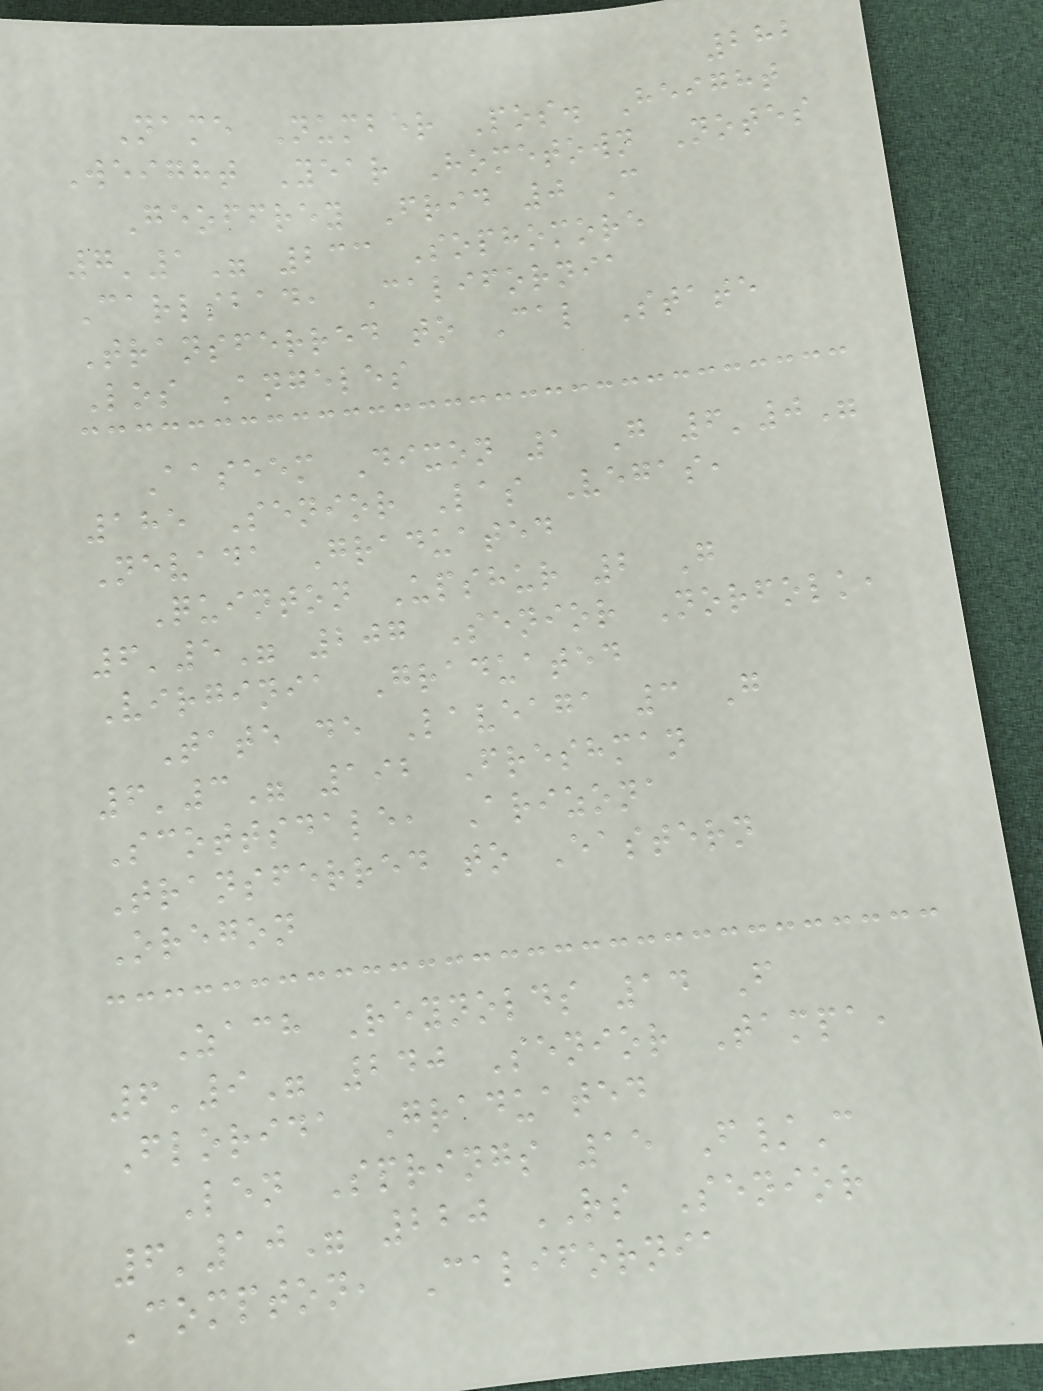282
Name Number Pos. Height
Weight Year Hometown Notes
Geoffrey Frid 0 C
7'1" 233 Sophomore
Carlsbad, California
Transferred to Cal State
Los Angeles
Aaseem Dixon 1 G 6'0"
185 Senior Las Vegas,
Nevada Graduated
Quinton Upshur 2 G
6'5" 207 Senior Norfolk,
Virginia Graduated
Tate de Laveaga 3 G
6'3" 192 Freshman
Scottsdale, Arizona
Transferred to Eastern
Oregon
Zach Reynolds 14 F
6'9" 240 Senior Tampa,
Florida Graduated
Len Springs 15 F/C
6'10" 220 RS Senior
Compton, California
